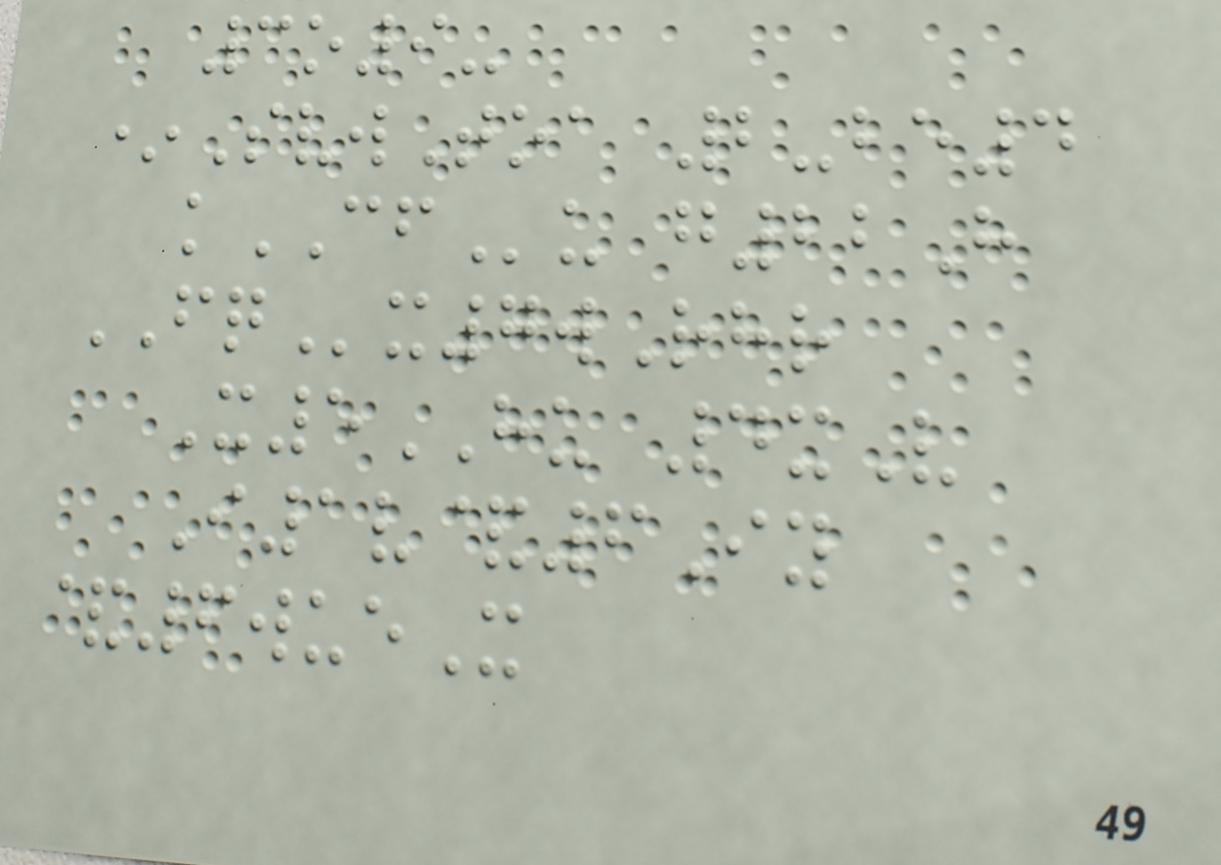3o9-
*SvwToa 2-be4
kCFu g22H
FQx7wRhr
X5HU 4xV
I1v&6Iy
&6wueX
